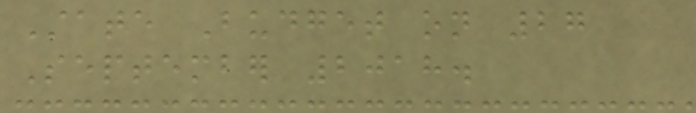State Budget on 27
September 2018.
